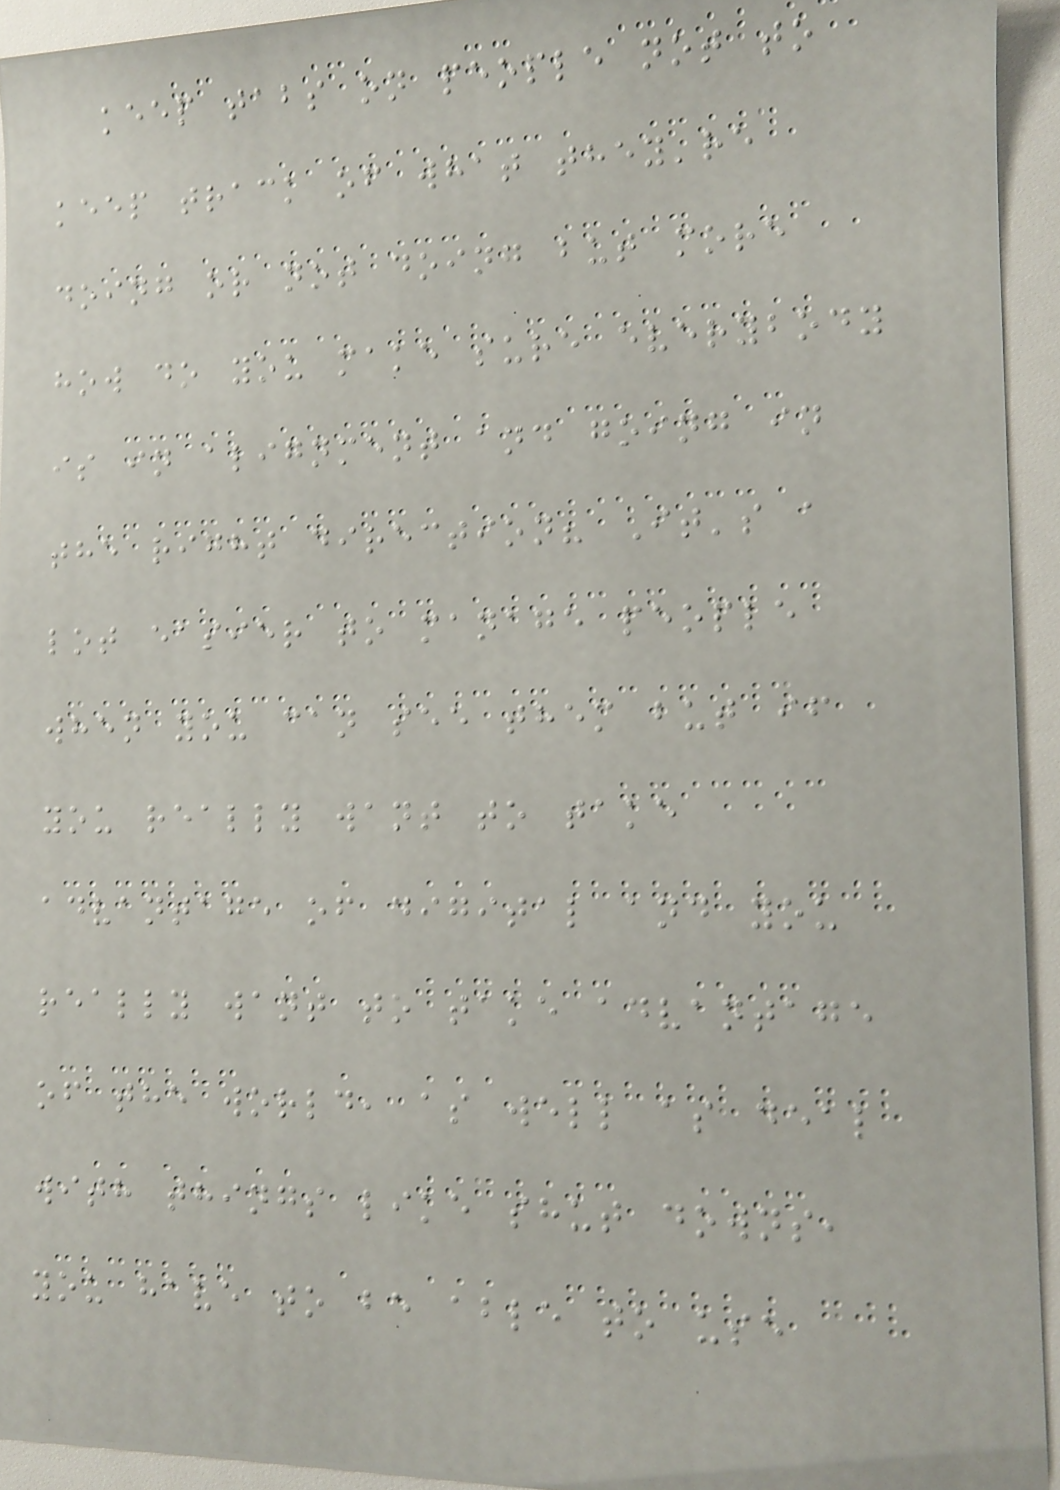keep tabs on people not to
keep track of what they're
doing or not doing but more
how do you make sure everybody
is in alignment and going in
the right direction? It's a
lot easier to manage people
when you can see them but if
you really want to take
advantage of digital and you
really want to take advantage
of the world, as well as deal
with things like shut downs,
you have to be able to use
